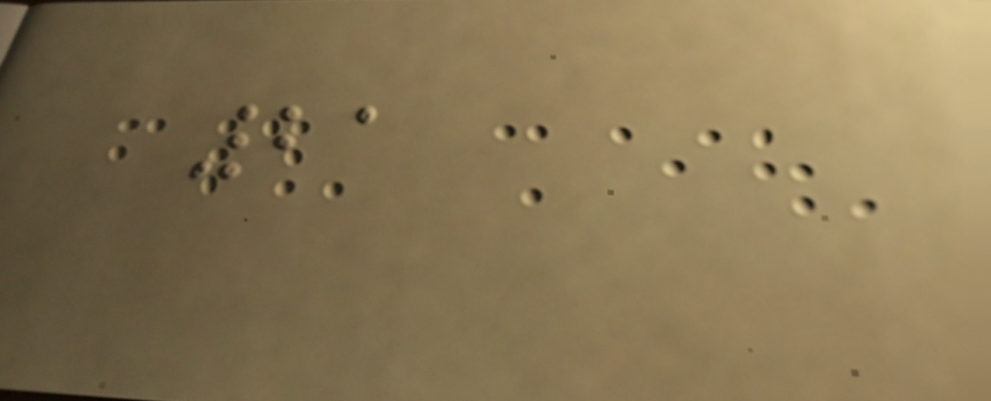21
